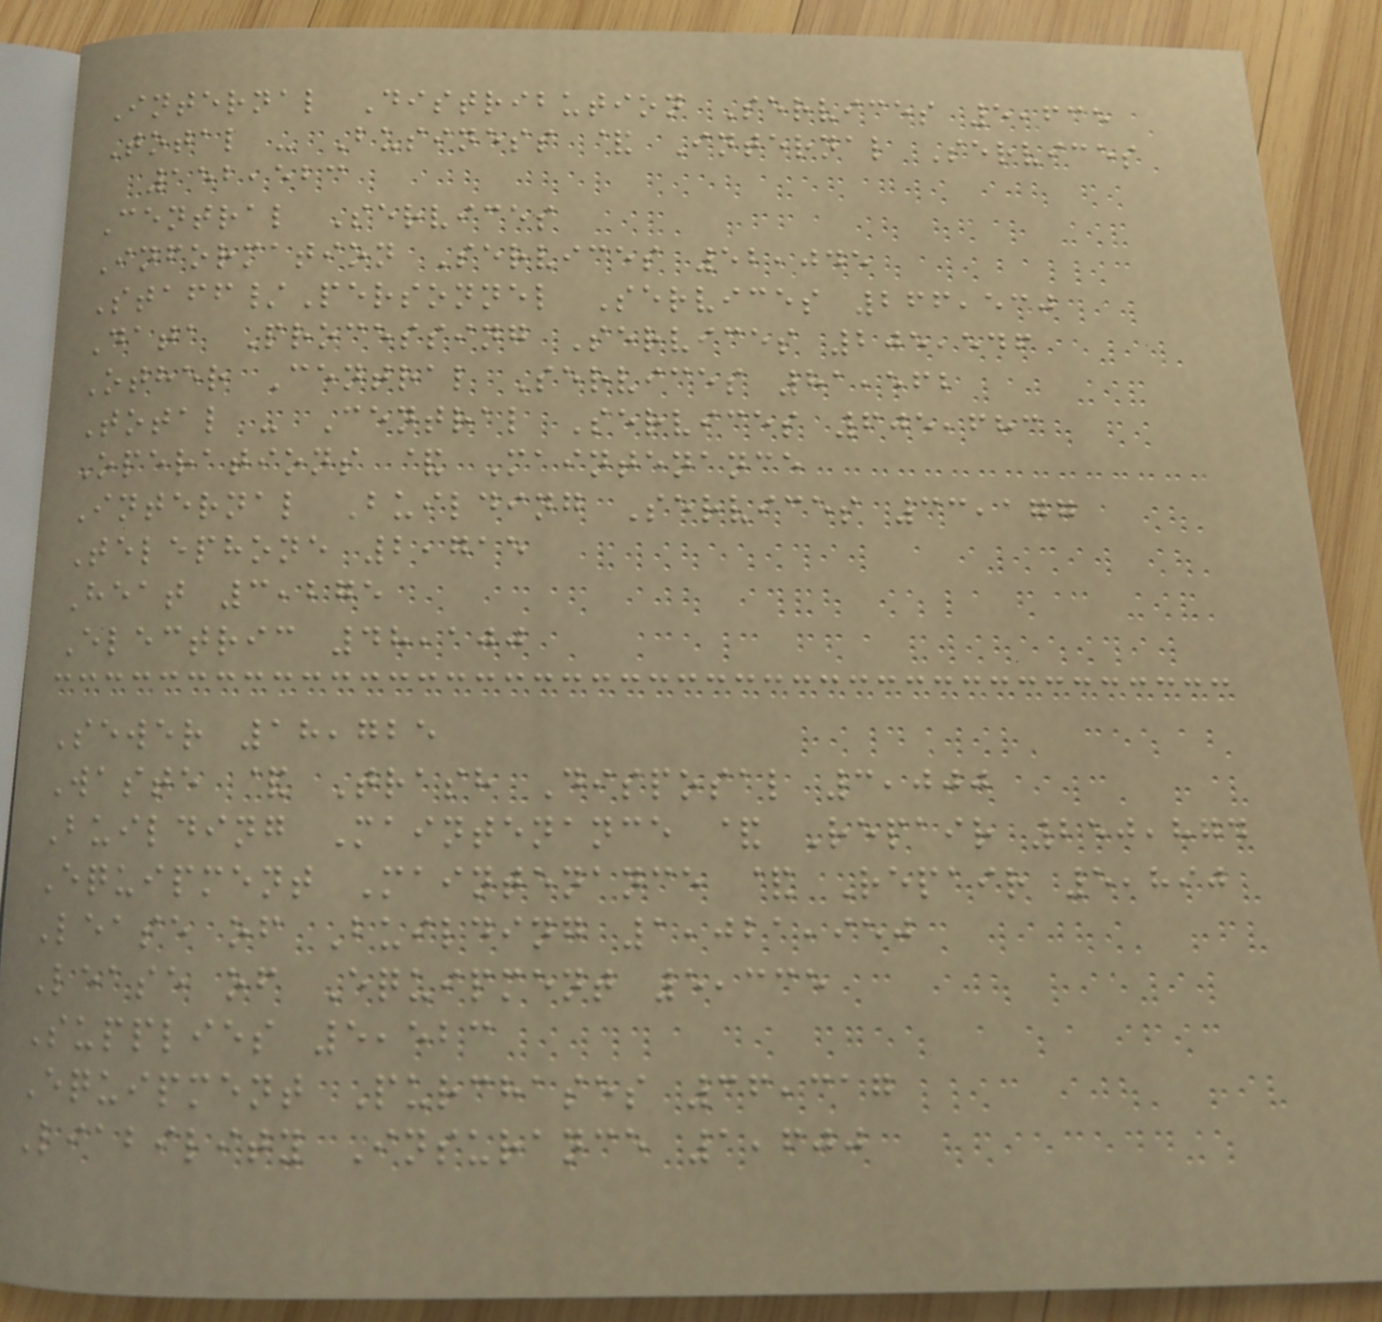Internal Distribution Services 5,635
Total - Business & Internal Services
152,523
Central Services
Information Services 52,045
Staff/Personnel Services 266,530
Data Processing Services 205,546
Other Central Services 81,562
Total - Central Services 605,683
Operations & Maintenance
Internal Building Services 33,177
Telephone 2,715
Heat 3,275
Electric 48,100
Sewer 18,725
Waste & Trash Disposal 3,000
Building Maintenance & Repair 250,874
Equipment Maintenance & Repair 5,890
Lease of Building 1,021,950
Lease of Equipment 5,335
Supplies 5,523
Equipment Purchases 36,317
Liability Insurance 1,600
